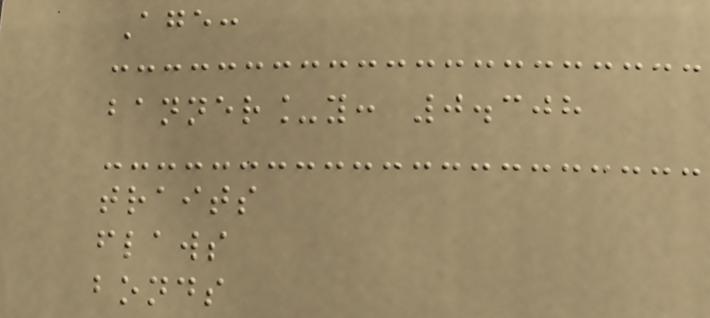Age:
banner_y: 0.308
traits
flaws
bonds
